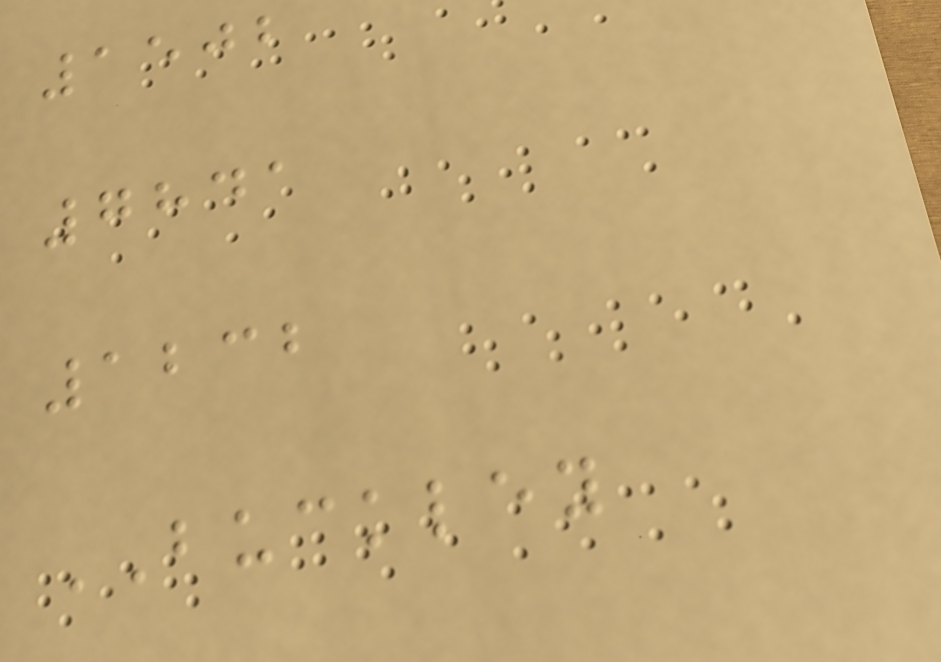1502
7841
1232
BUCKLEY
